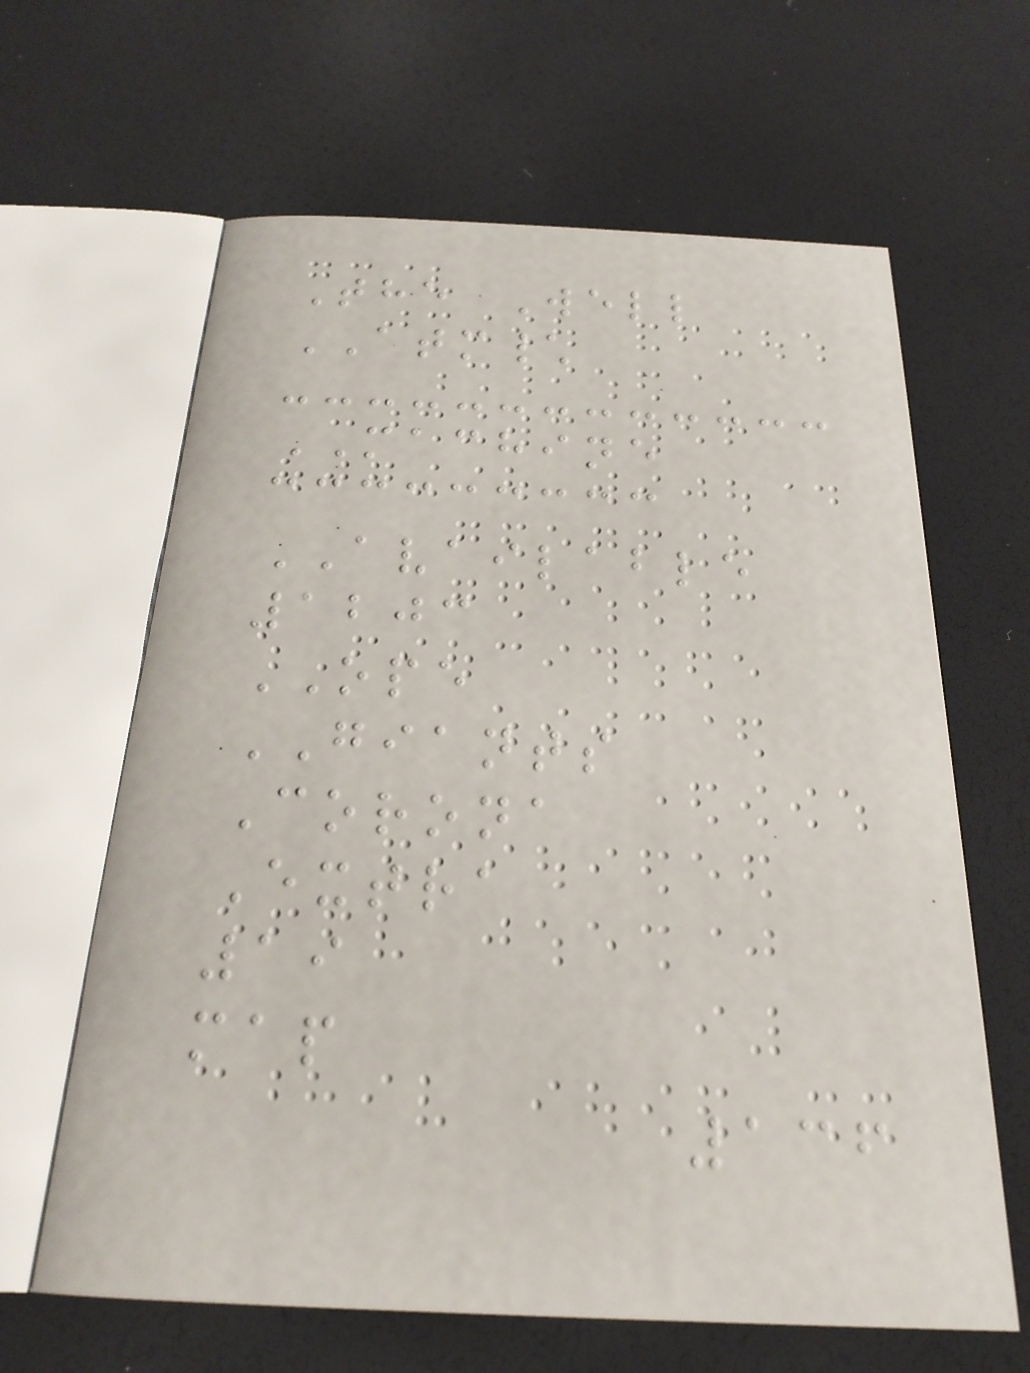The Well
ATM\
MACHINE
AVAILABLE
1203
OPE
GIANTS
Corona
Extra
19
map
136
